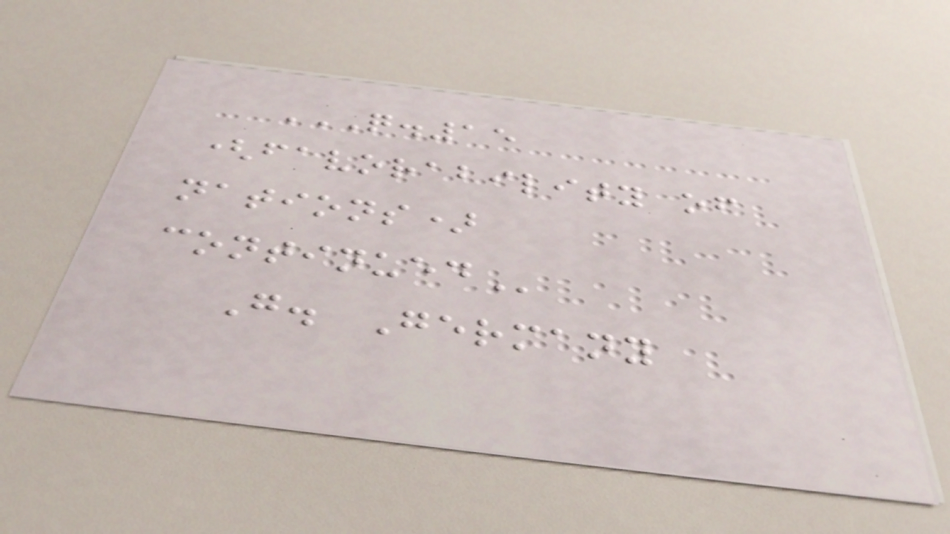Q.15
(FAVORABILITY OF
NATIONS)
CONTINUED
G. Germany
